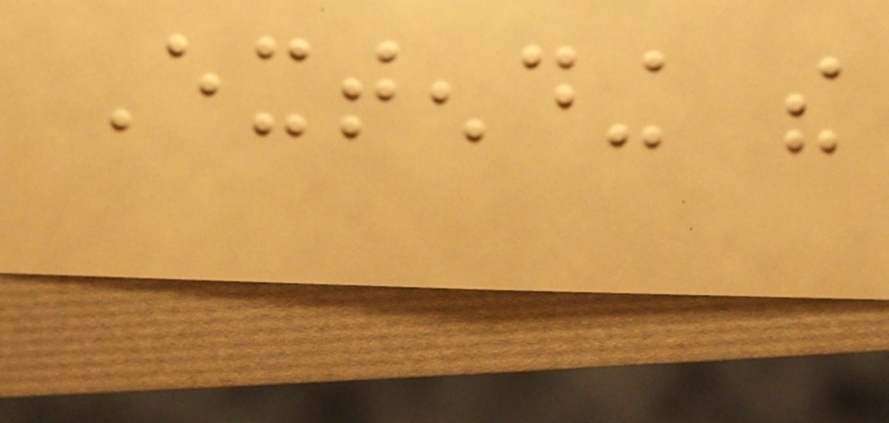Extending the
